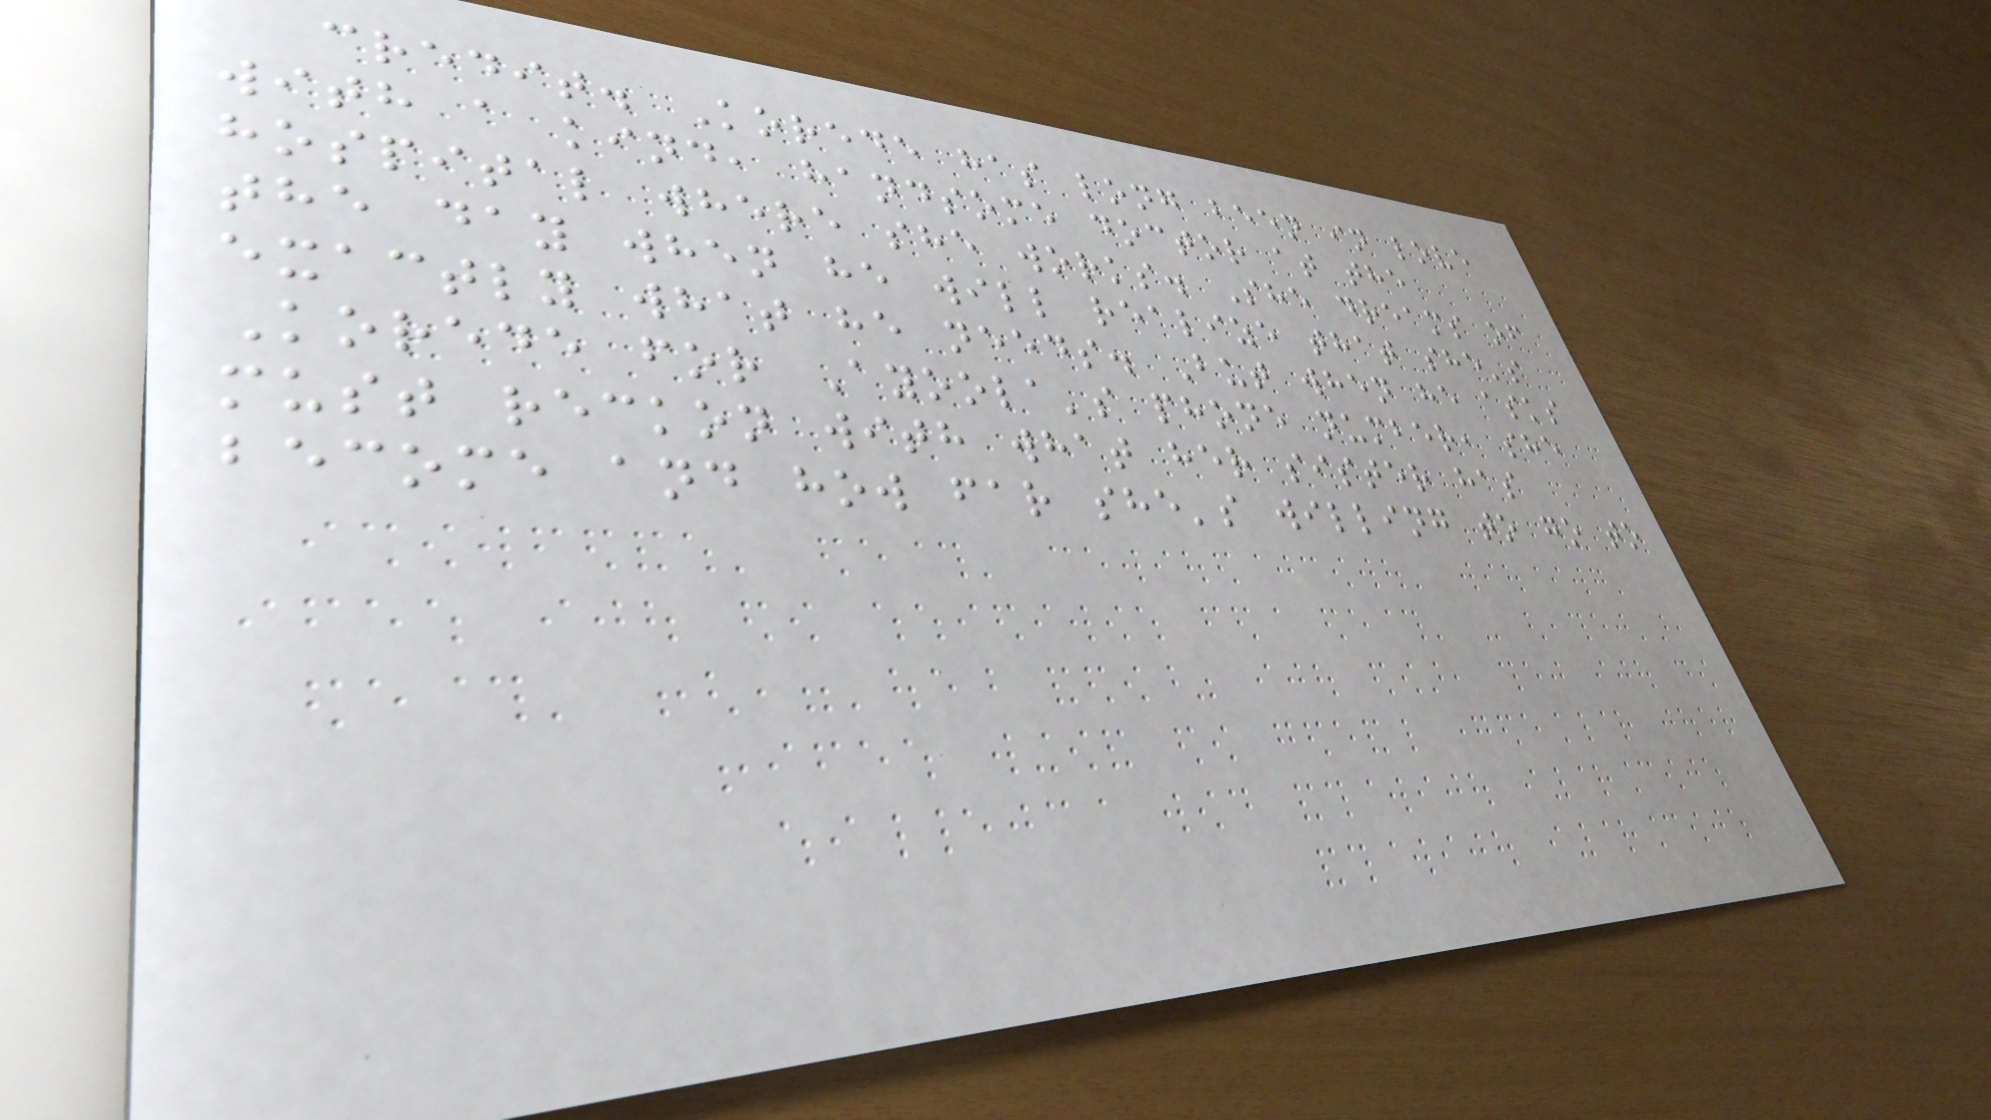credit. Korede has long been in love
with a kind, handsome doctor at the
hospital where she works. She dreams of
the day when he will realize that she's
exactly what he needs. But when he asks
Korede for Ayoola's phone number, she
must reckon with what her sister has
become and how far she's willing to go to
